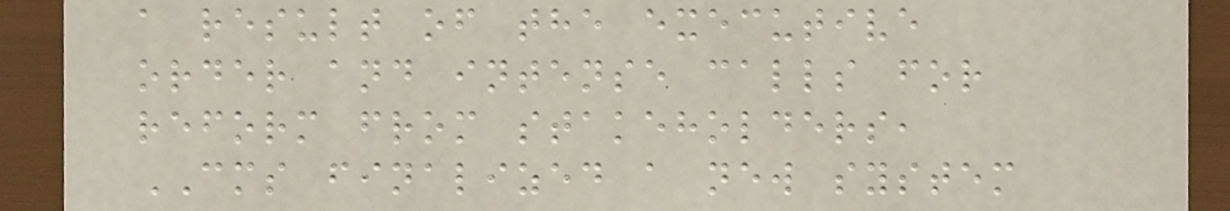a result of the executive
order and intense calls for
reform from stakeholders,
CMS finalized a new system
